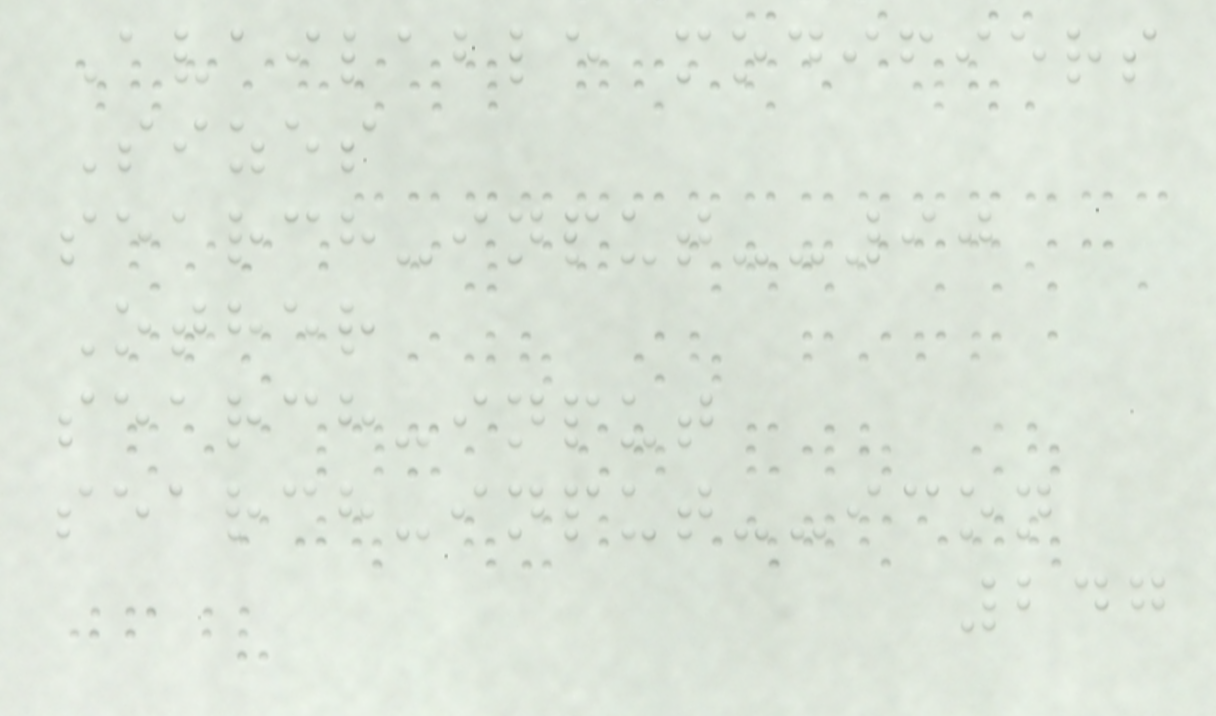Available modifiers
Sizes
search-input--90
Other
search-input
search-input--icon
247
